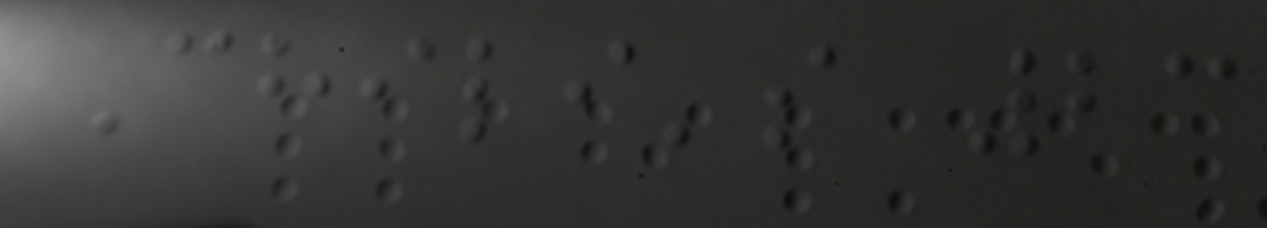Chili's 23
